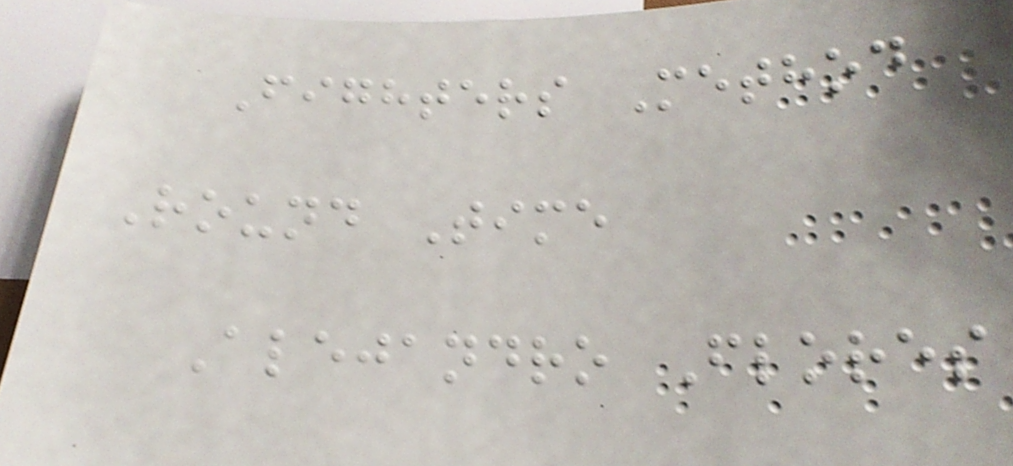Fighters Method
Round Time
Alejandro Flores
